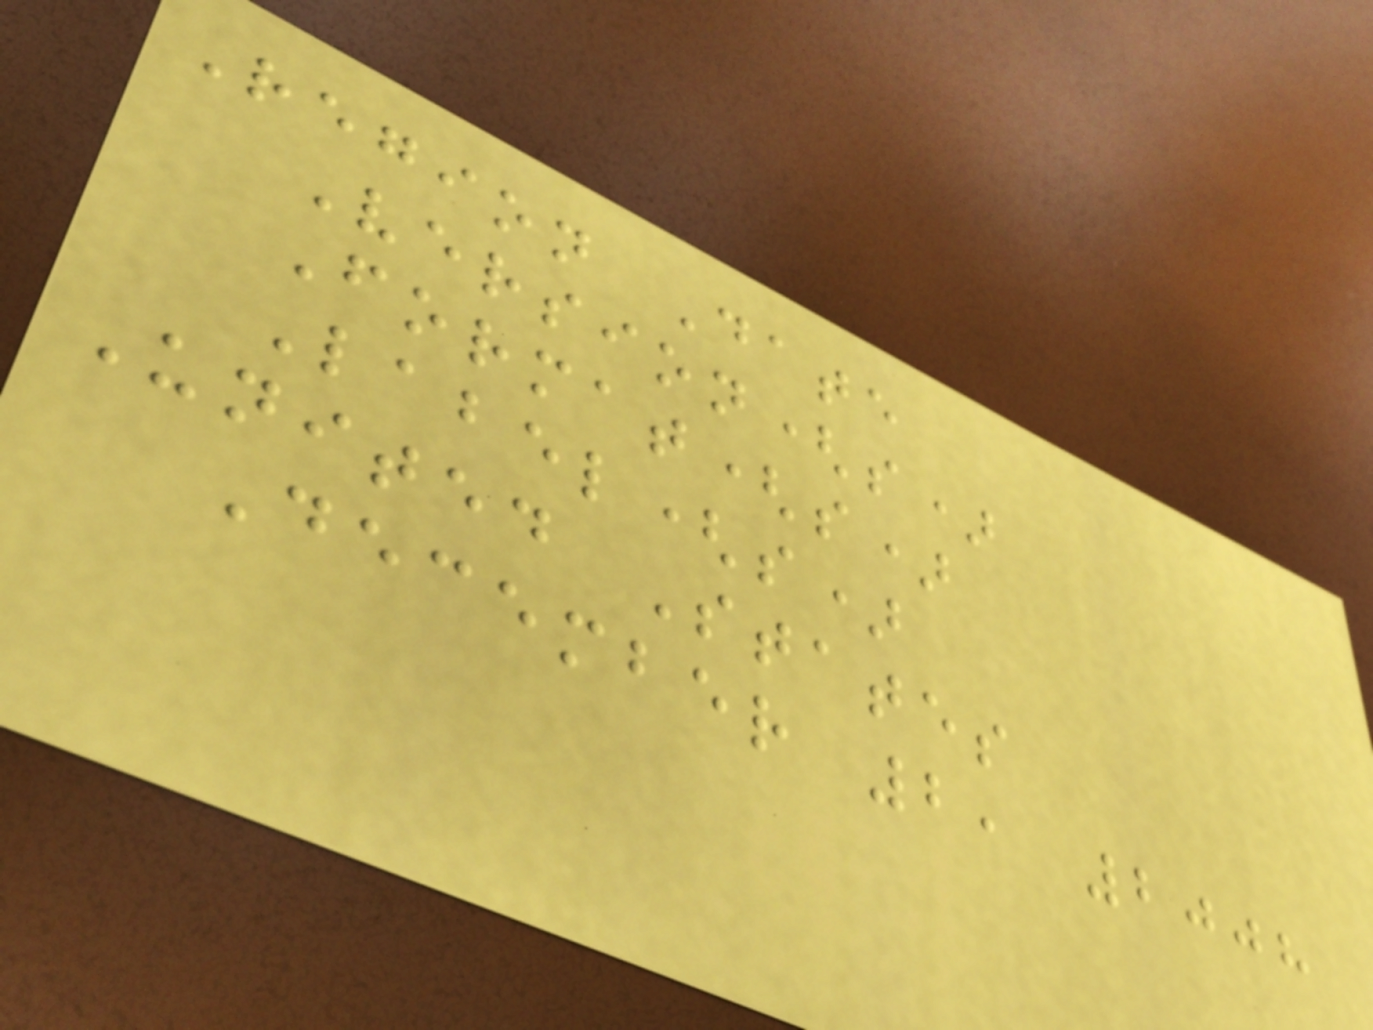Region Date
Version(s)
Format(s)
Label(s)
United States
December 2, 2008
